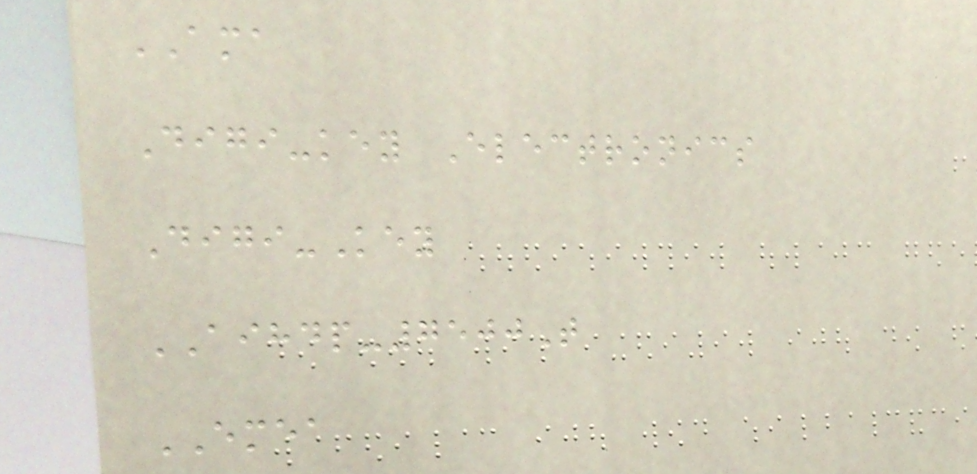AMA
Digi-key Electronics
Digi-Key
AIHDP-7500T
EMEA
